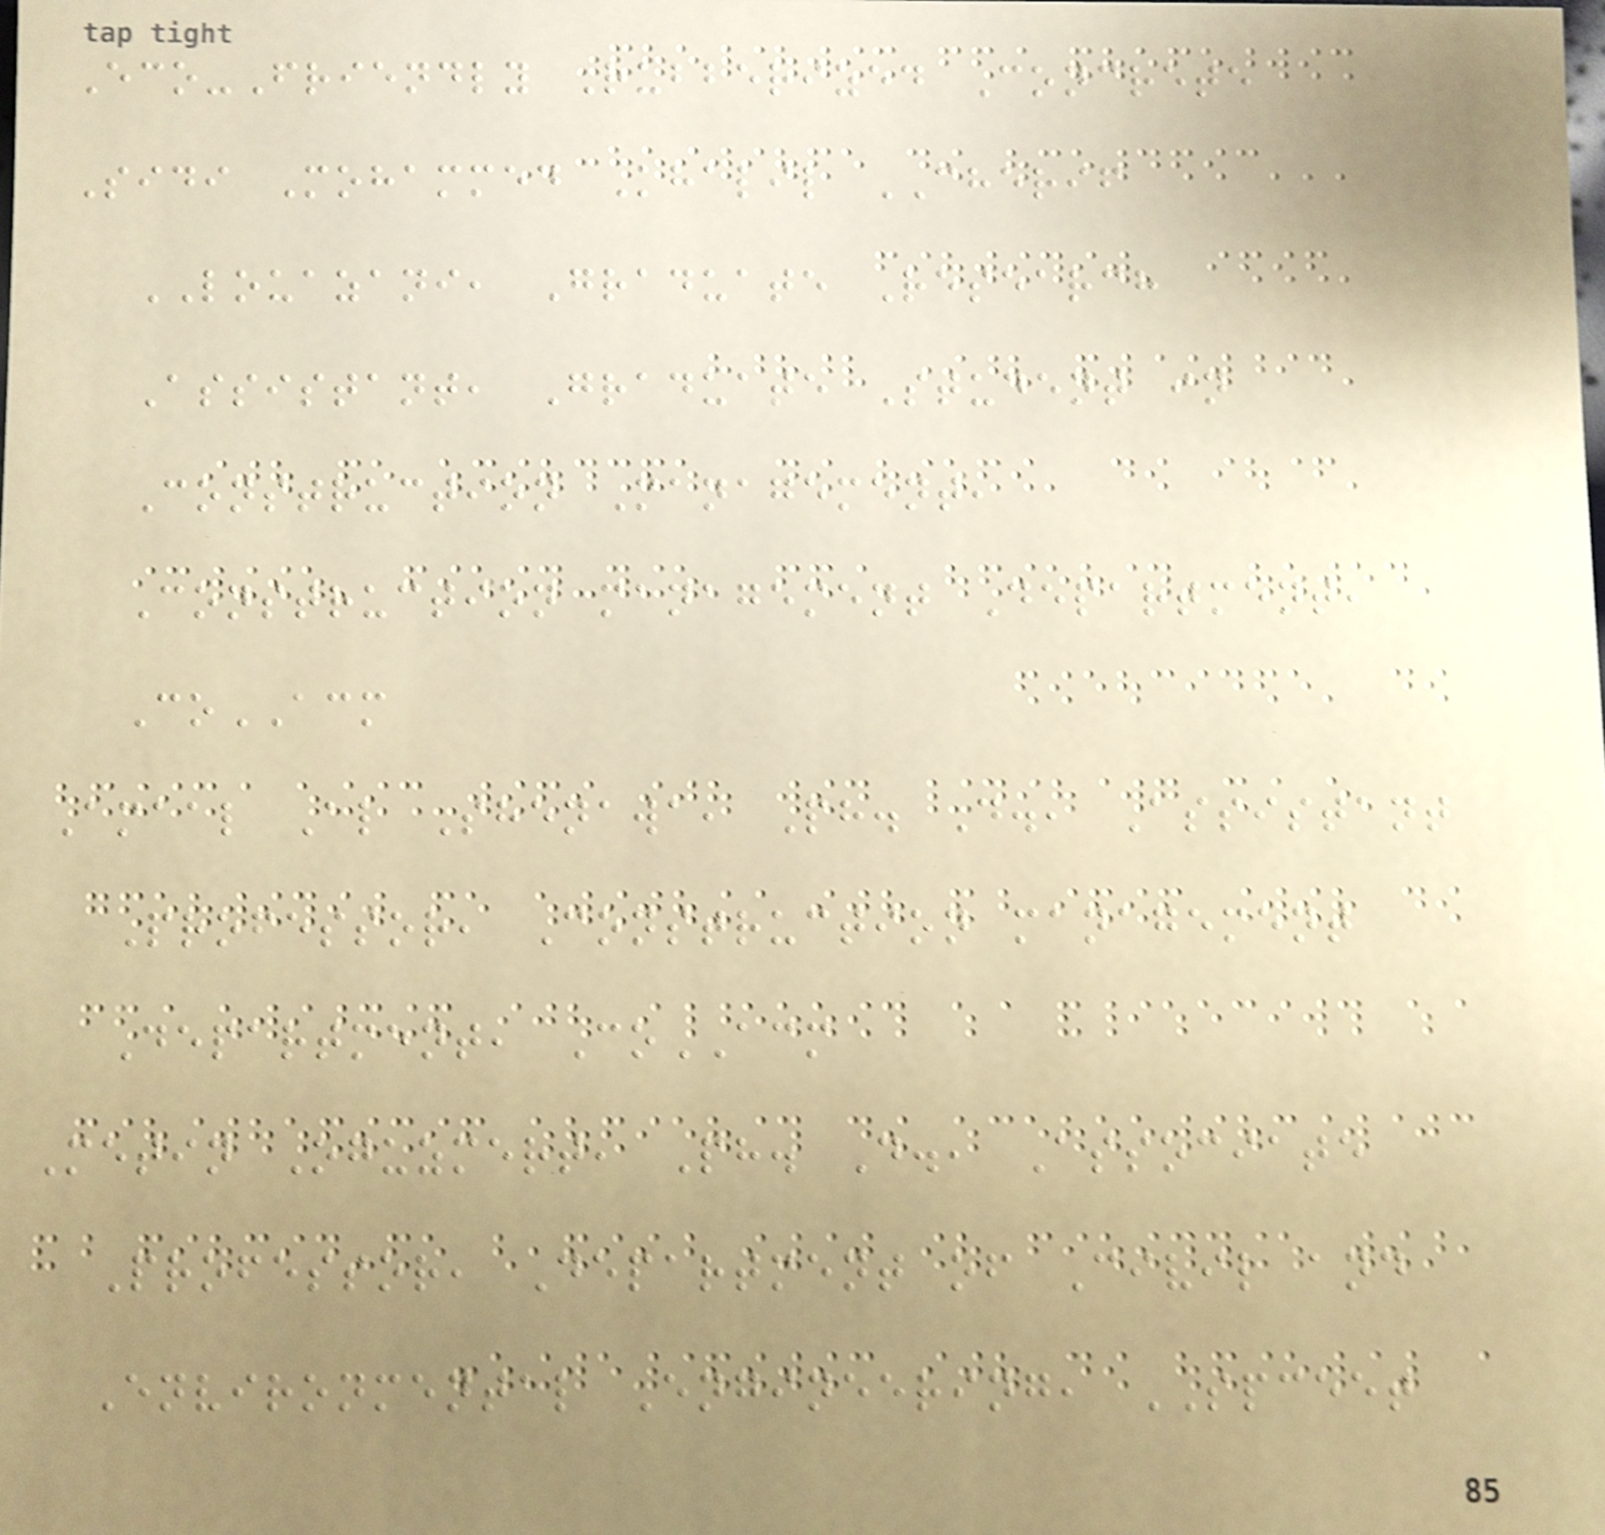Eco-Friendly Rubberized Concrete
Sidi Mohammed Khalil CHERIF
LOUAZANI, Graduate Research
Assistant, Graduate Student in
Construction Management,
Construction management Department,
CoACM
Amaal Al Shenawa, Ph. D., Assistant
Professor, Construction management
Department, CoACM
Metin Oguzmert, Ph. D., Associate
Professor, Department of Civil and
Environmental Engineering, SPCEET
